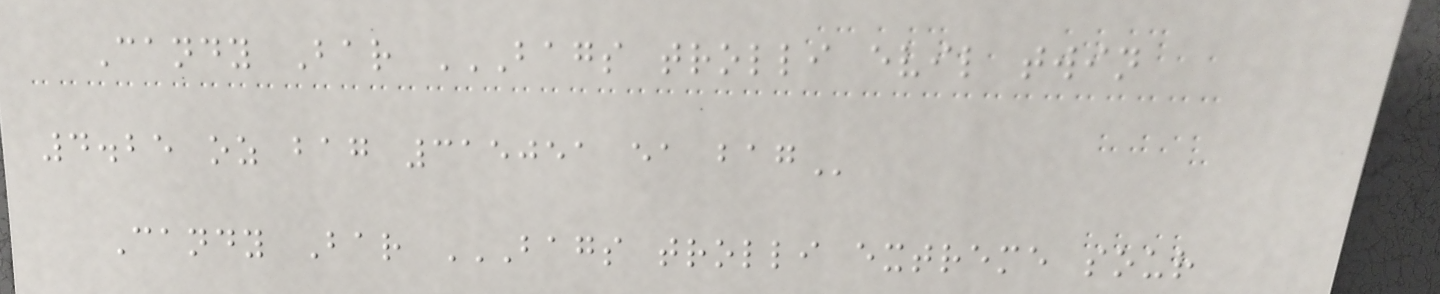Candy Bar BAGS TROLLI EVIL TWIN
4.25 OZ BAG 315051 EA BAG
Candy Bar BAGS TROLLI EXTREME SOUR
